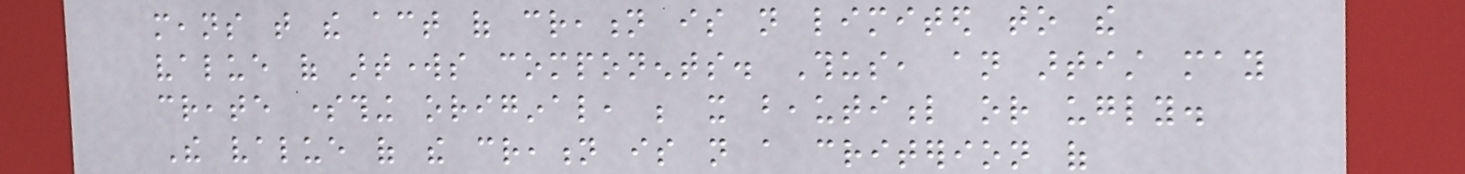means that the act of creation is not limited to the
value of artworks components. Thus, an artist may
create something original, be it beautiful or ugly.
The value of the creation is not a criterion of
